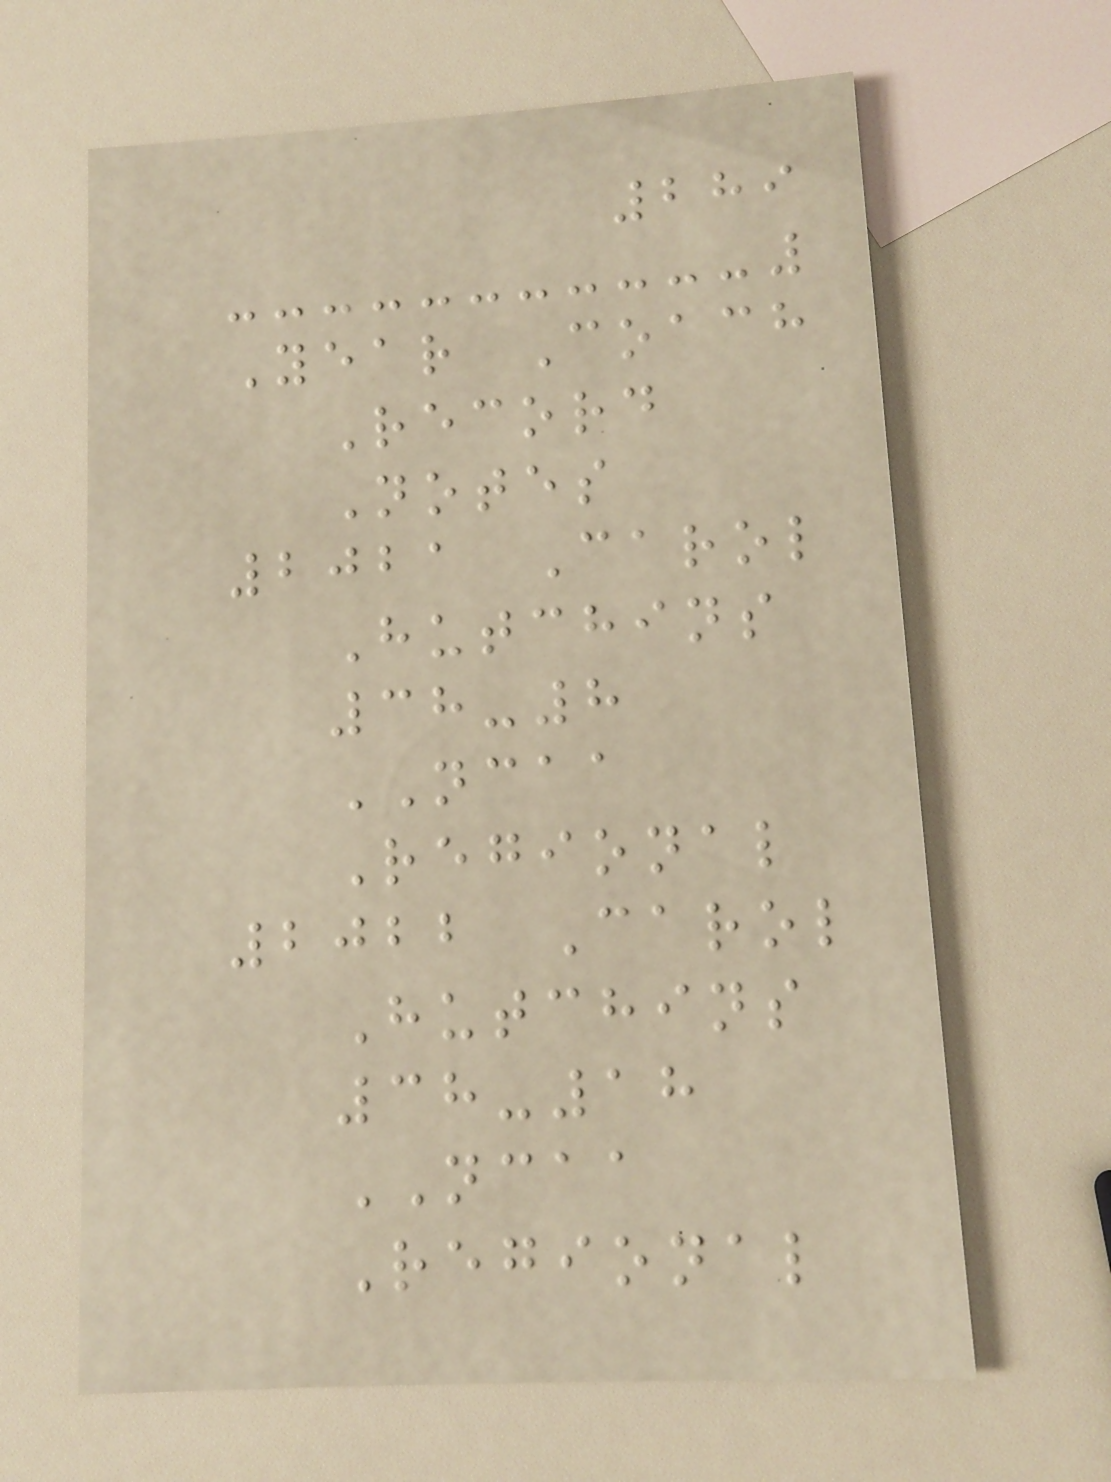289
Year Coach
Record
Notes
2021 Carol
Hutchins
38-8
NCAA
Regional
2022 Carol
Hutchins
38-18
NCAA
Regional
